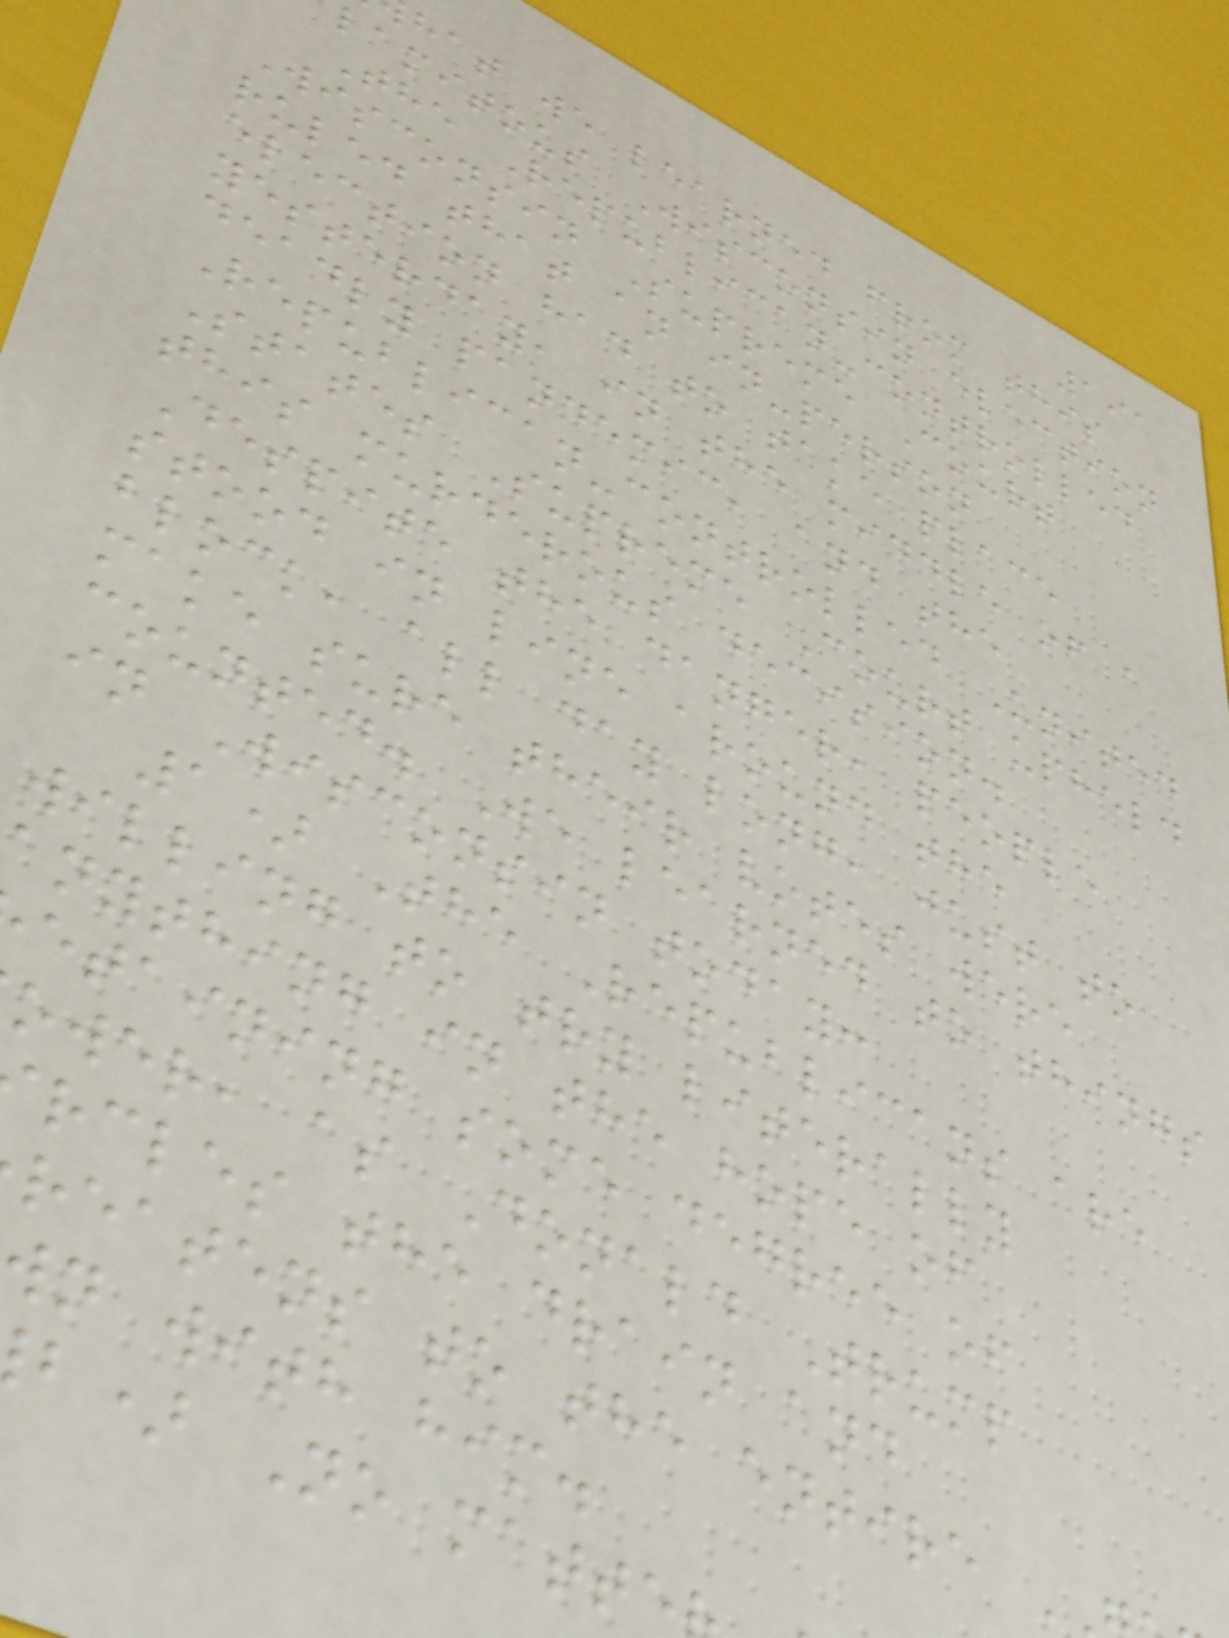191
hat we learned from this
lamitous Wisconsin election
The Republican-controlled
Wisconsin Supreme Court
ruled that an in-person
election had to take place
yesterday, in the middle of a
deadly pandemic, and the
Republican-controlled United
States Supreme Court upheld
this murderous decision.
Despite the danger, people
stood in line around the
block, all day long, just to
make sure their votes were
counted. We learned to things
in Wisconsin today:
1) The Republicans are
willing to try literally
anything in the hope of
etaining some degree of
ower, as Donald Trump
rcles the drain and
reatens to the entire
n with him.
b) No matte
